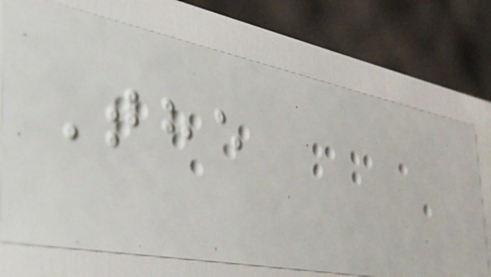The
